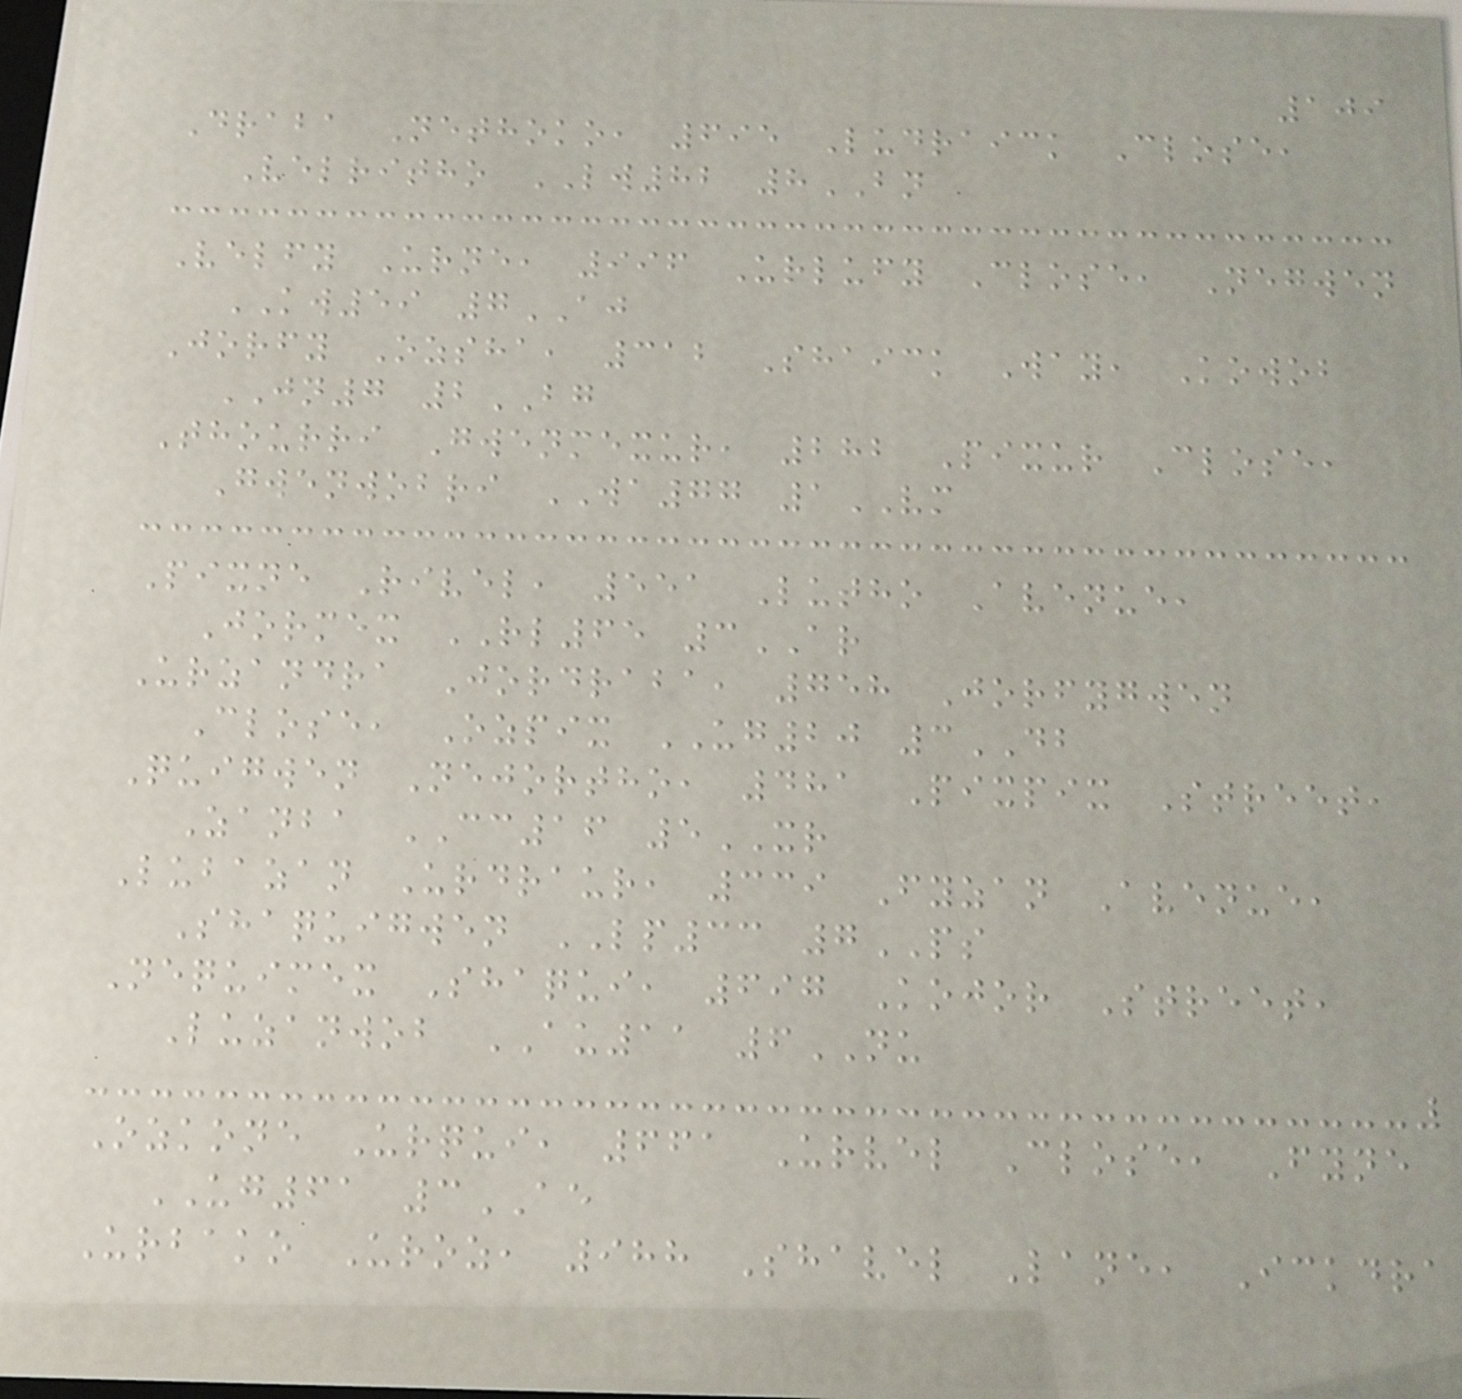109
Draba Nethoko, 695 Ludraick Close,
Velritho LW82 8BN
Velfy Urne, 996 Urlufy Close, Negwen
KW59 7AJ
Jorfy Ozsha, 312 Shaick Way, Kowob
JN7 2BG
Thourri Gwenmexur, 282 Pixur Close,
Gwenwobri WA77 1VM
Pixne Rivel, 551 Lutho Avenue,
Jormex RL65 3AR
Urzandra Jordraba, 758 Jorfygwen
Close, Ozpix UG20 3DB
Quigwen Nejortho, 481 Pixpix Street,
Zanba CC16 5XR
Lubazan Urdraur, 339 Fyzan Avenue,
Shaquigwen LP33 7PS
Nequimex Shaqui, 697 Kojor Street,
Luzanwob AU11 6NU
Ozkone Urqui, 661 Urvel Close, Fyne
UG61 3AE
Urbako Uroz, 988 Shavel Lane, Ickdra
